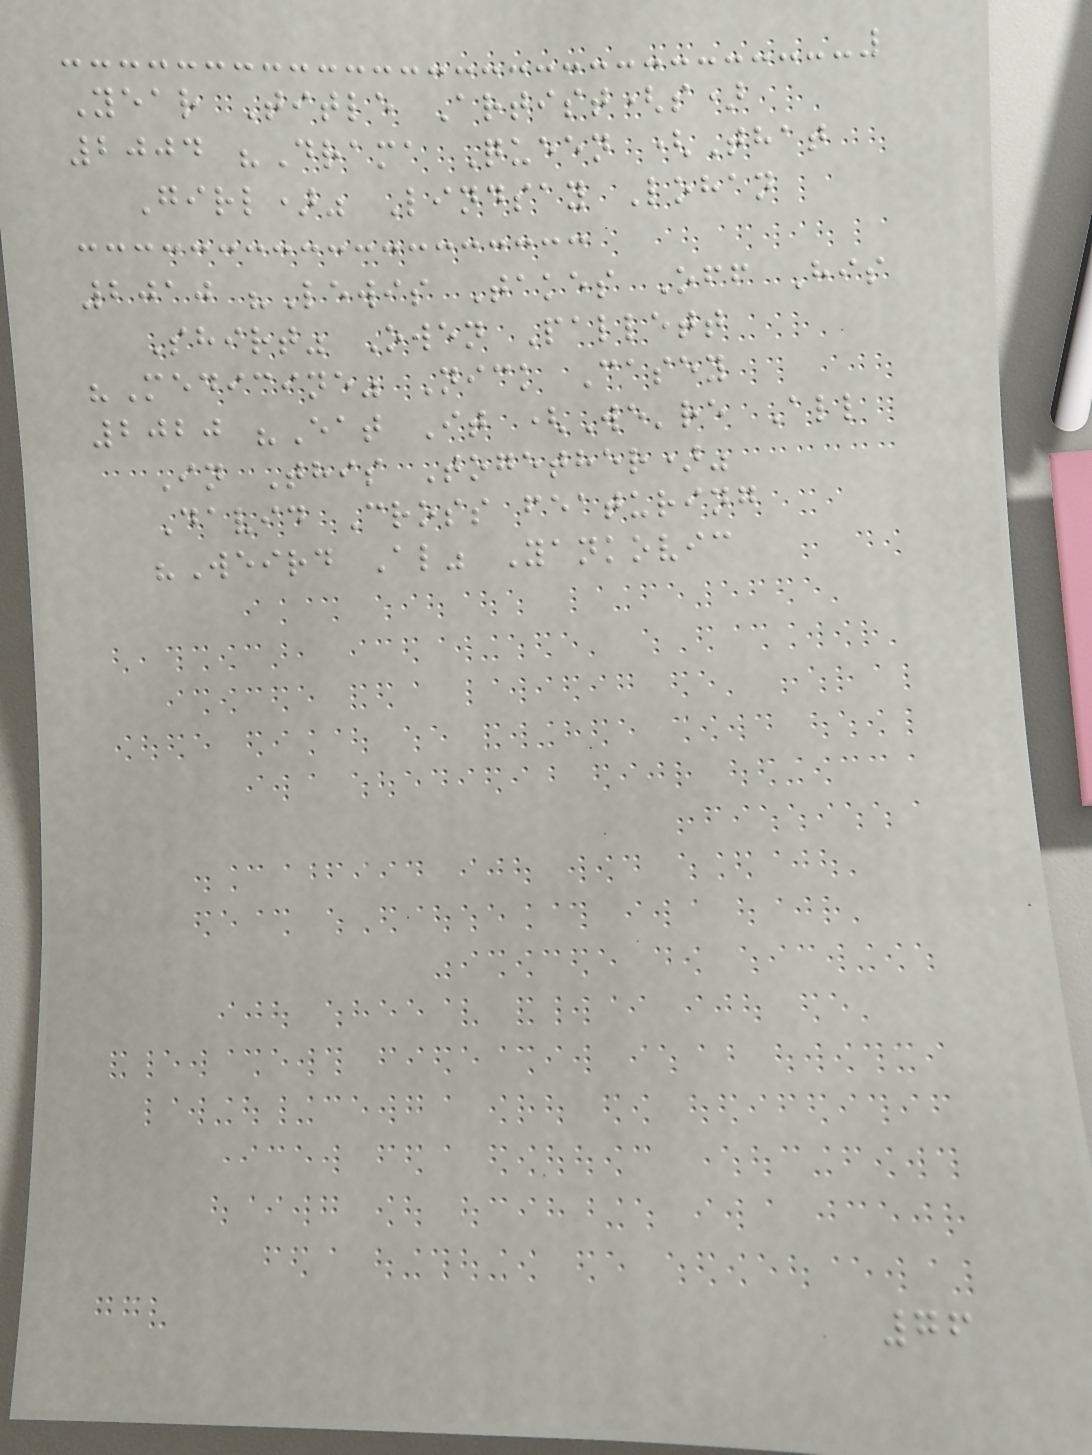Year Title Artist(s)
2004 "Drama Queen (That
Girl)" Lindsay Lohan
2010 "Lewis Takes Off His
Shirt" Owen Pallett
"Medicine" Nick Casey
2020 "Eat It (We're All
In This Together)"
David Cross featuring
"Weird Al" Yankovic
76
